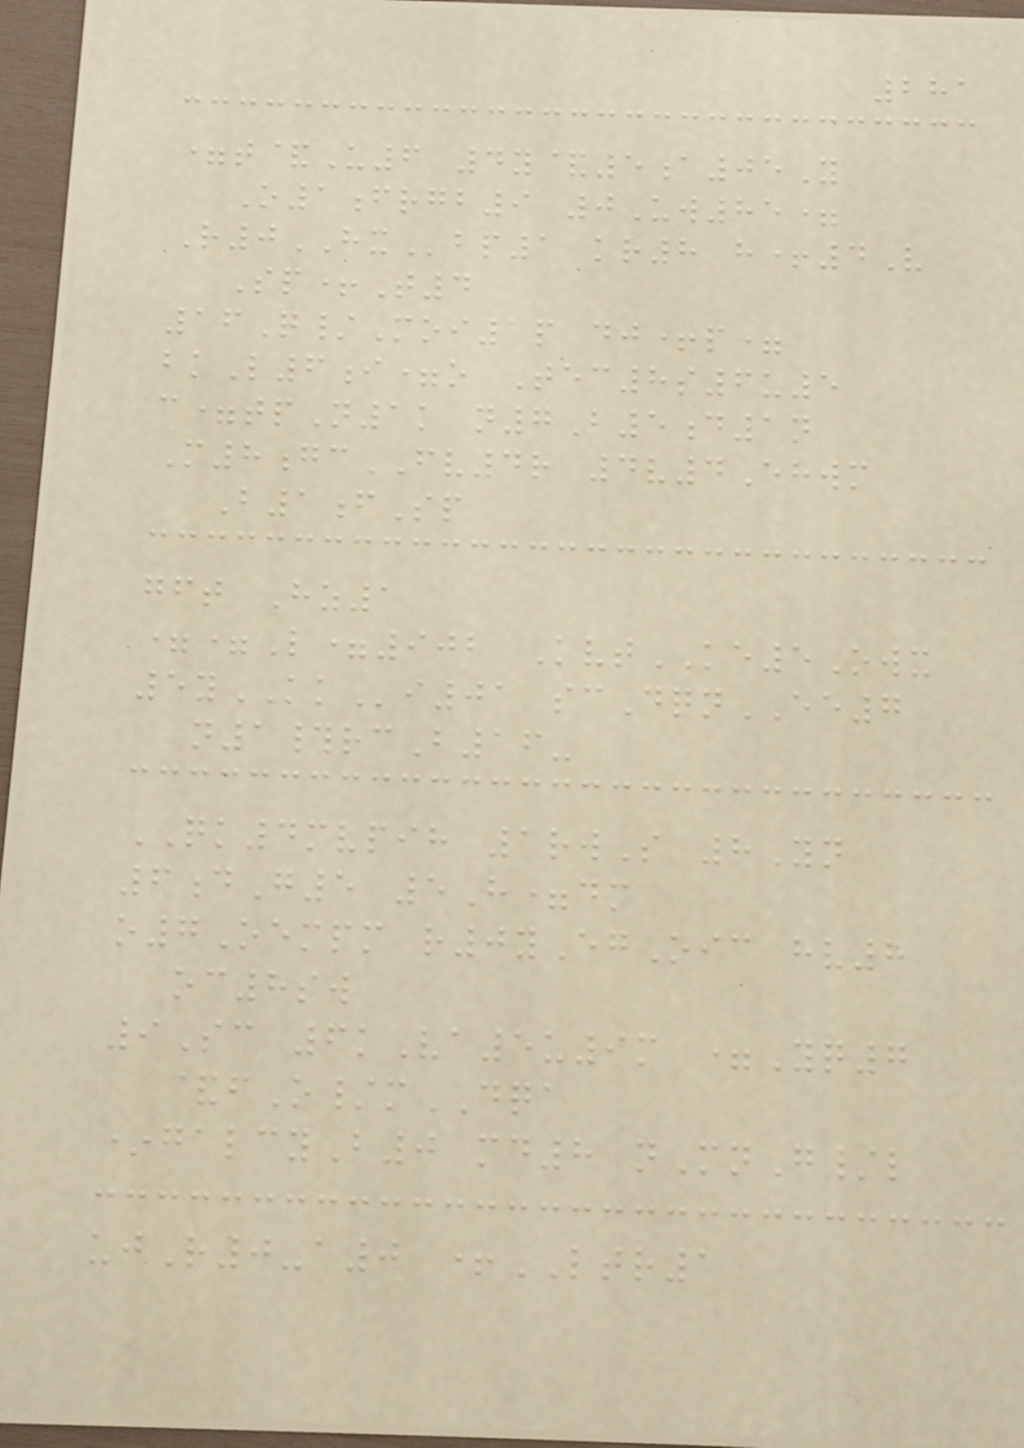281
=t&U6 4y&5a05Y
O1frgb9 0Uw85=
R0HXbp1 kr8 h+4V
Sp+T4
16Q/Moi1p dj+p=
bkL6i=o Tec8s6u5
c=tpN1k n7B5d1n
M8gcFV4r 4v4Ehwm
B1fSp
gft Hz1
==L=902 KvtKE5Owx
5yKKi01 scDqnEE7
n1#rcB16-
QK4mvpih 1rwS 8Yn
6dG5 5H=dm
o7Oempm r0yEgOic hv8
oc8sw
9Sc 6kVa5u9m =Yq7
&fO/mDQA
*galcyB0 md8 nMnG/l
ujR0-a0 +LTR1
